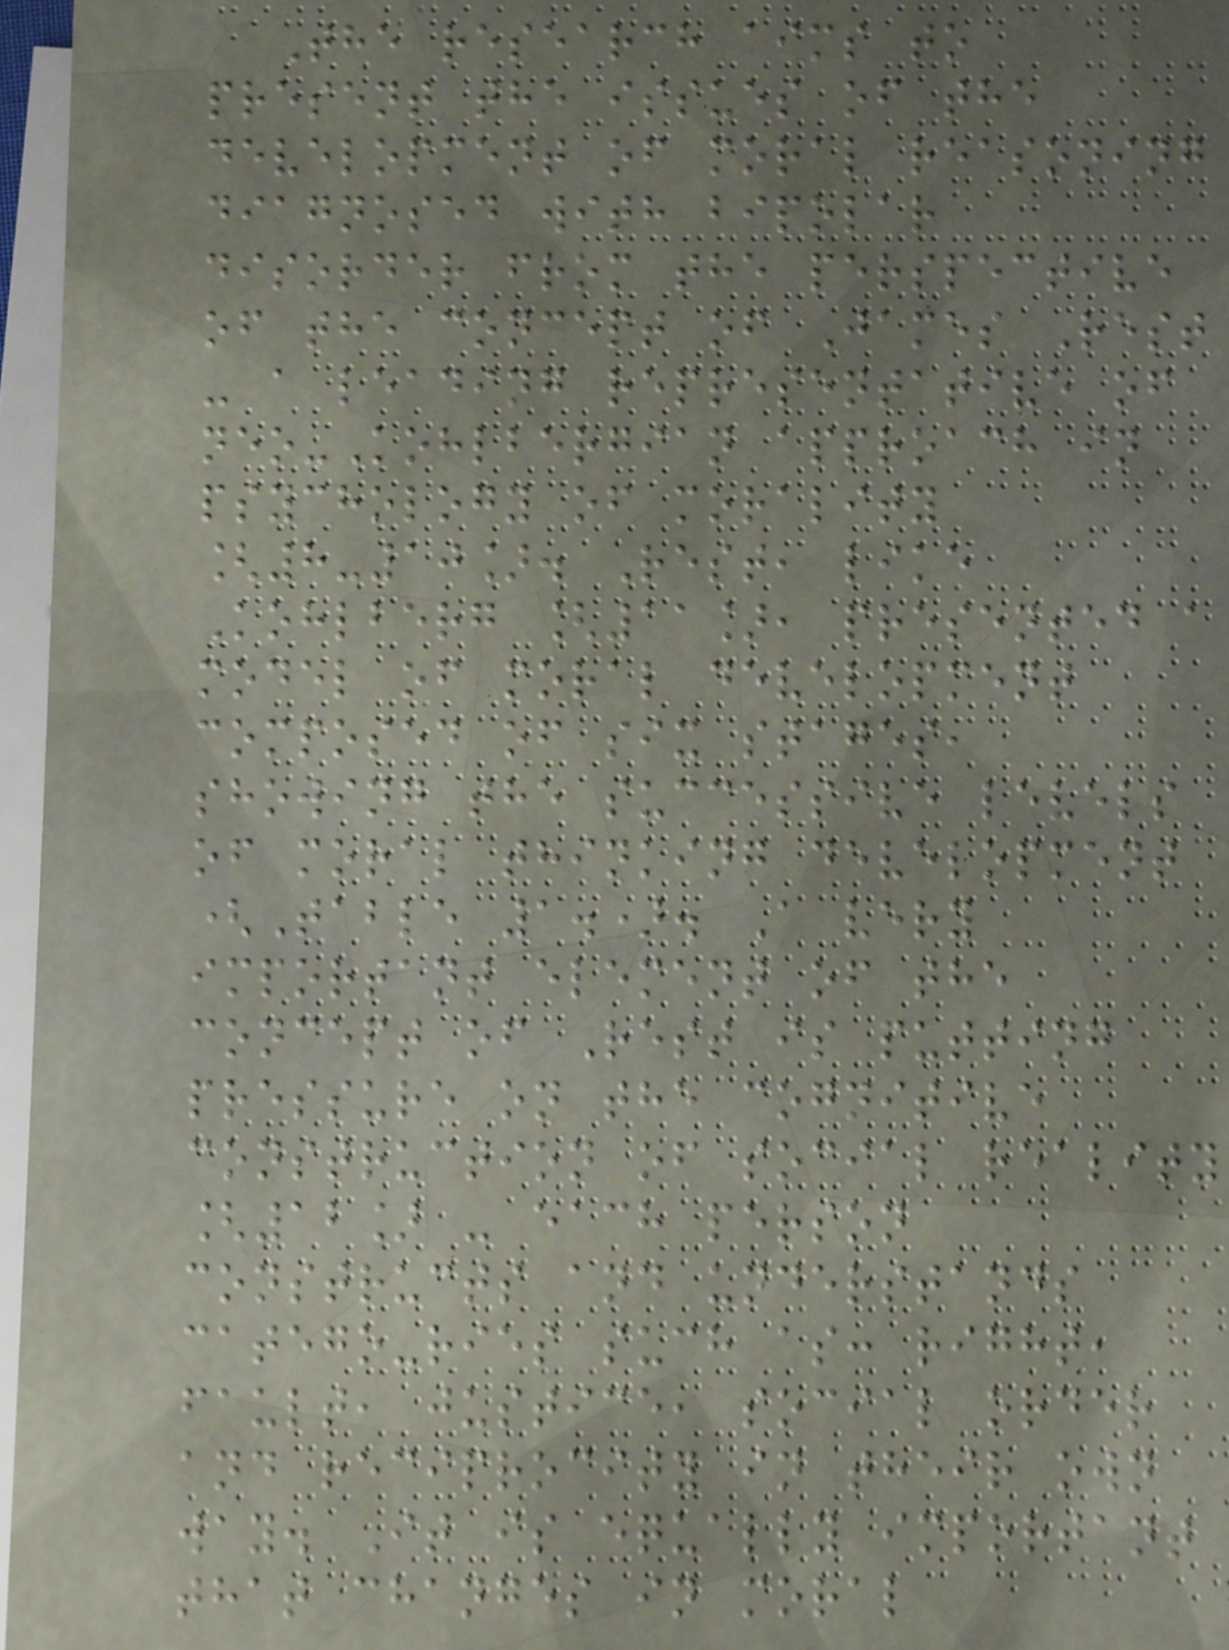The research aims to
present the issues of the
development of moral reasoning
diagnosed with bipolar
disorder from the perspective
of the concept of James Rest
- a leading representative of
neo-Kohlbergian approach in
psychology of morality
[8-10]. Rest, like
Kohlberg [11], presented a
model of moral development
composed of six stages,
showing the successive levels
of moral thinking development
(Table 1.). A very
important element of the
concept of Rest is putting
pressure on the cognitive
construction of social reality
[12] - each person
constructs and understands
catego-ries such as: right,
fault, justice, social order
and reciprocity in their own
way. It is equally important
that changes in moral
